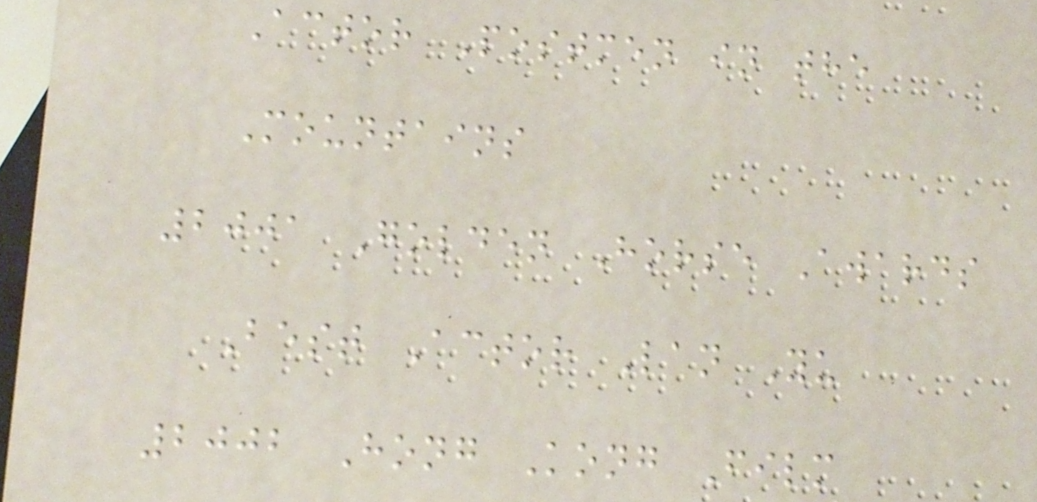Actor Postmen in the
Mountains
2001 Golden Horse Awards
Best Actor Lan Yu
2002 Hong Kong Film
